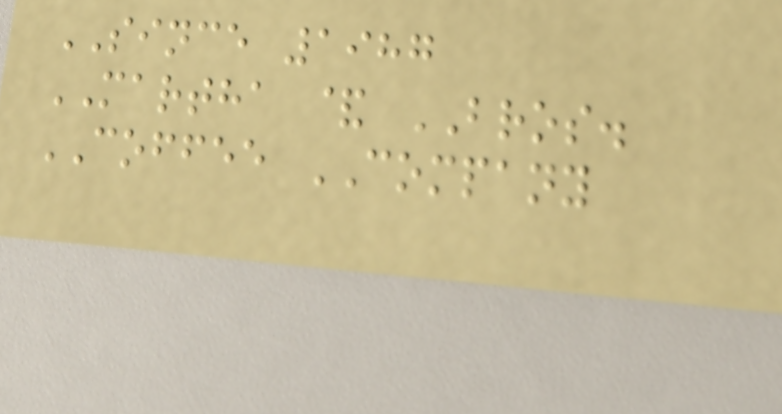SINCE 1987
MARTHA & BROS.
COFFEE COMPANY
